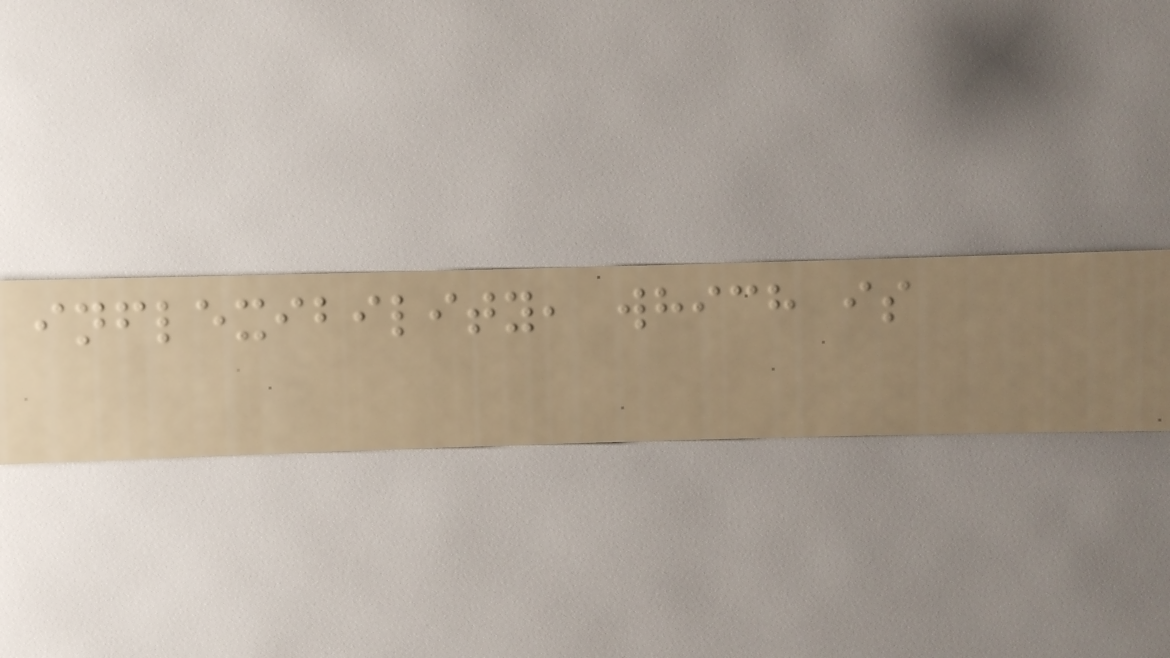inflexibility, which is
